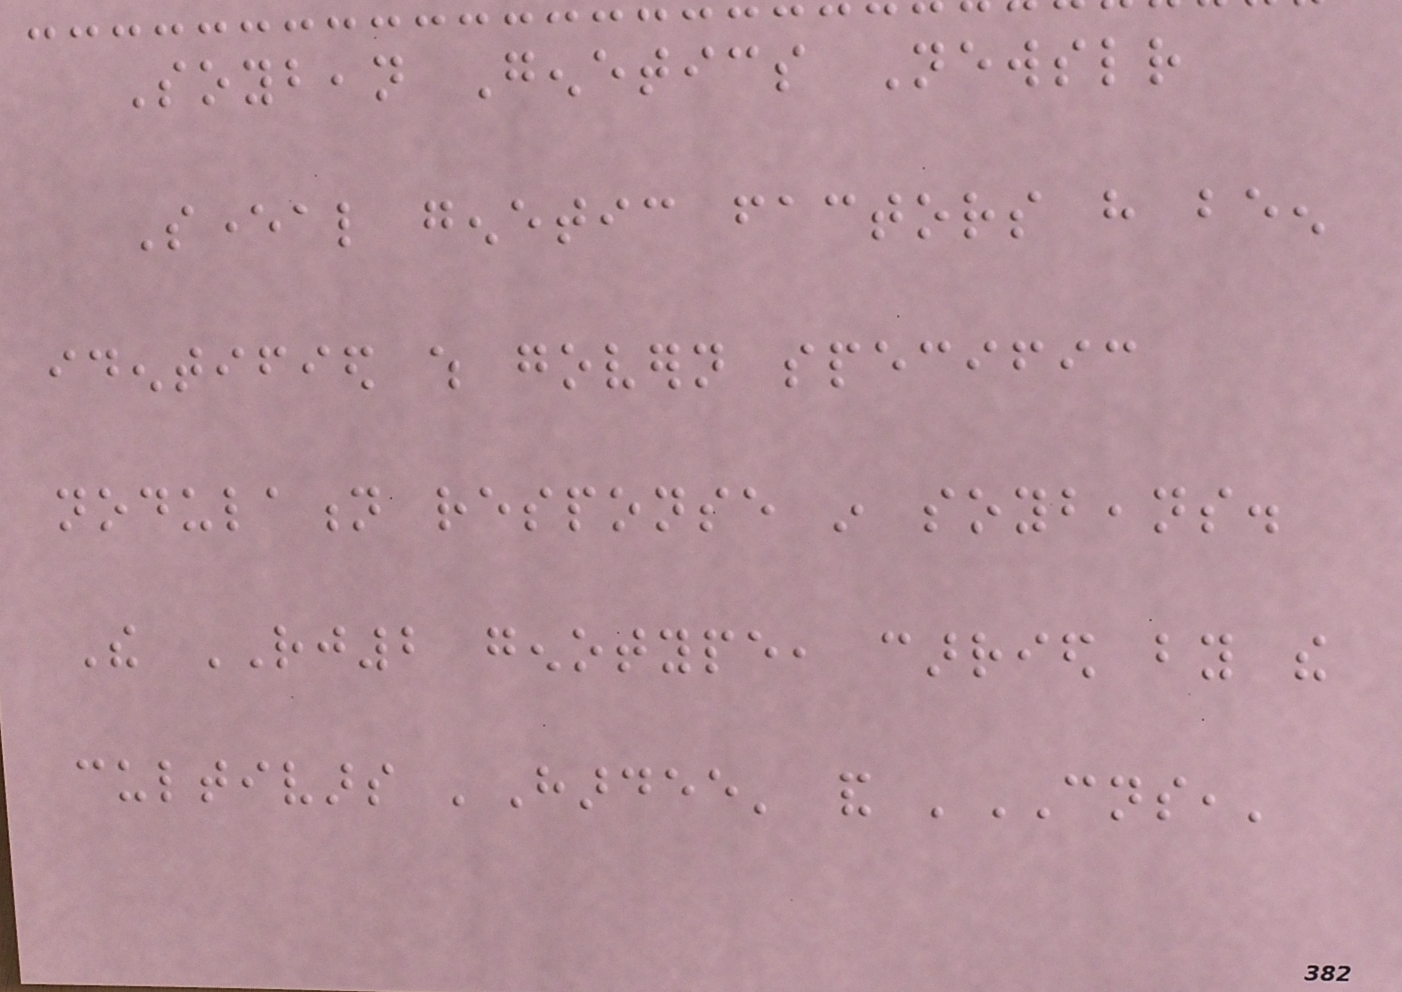Soybean Genetics Newsletter
Several genetic factors have been
identified which govern specific
nodulation response in soybeans.
The RJ2 genotype, carried by the
cultivars 'Hardee' and 'CNS,'
